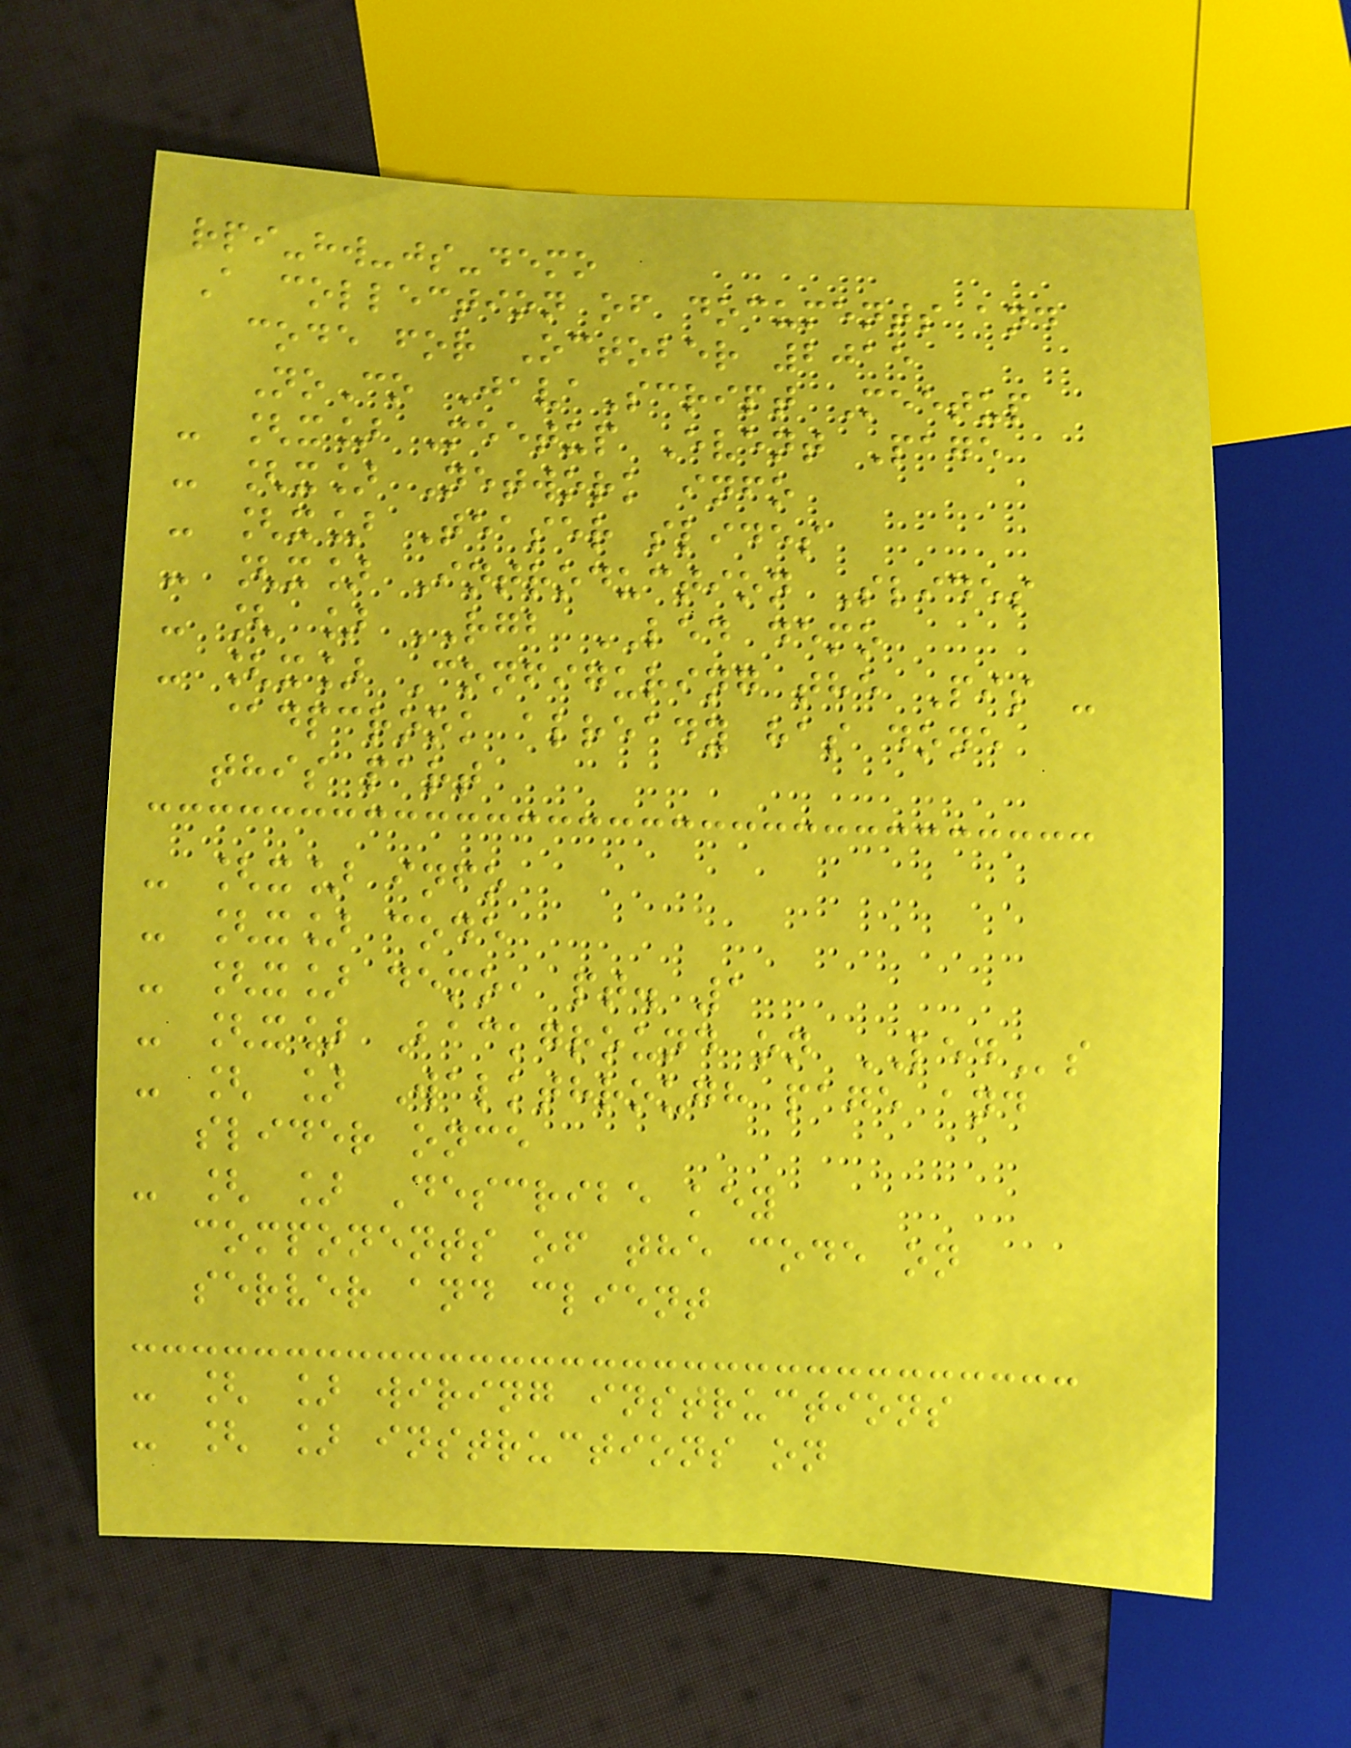rpi-hw-js-demo
A collection of documents and
code for October 2015
NoCo JavaScript Meetup
- [x] Meetup Event Page
- [x] Network info
- [x] Teaser slides
- [x] Introduction Slides
- [ ] RGB LED demo
- [x] Configuring the Pis -
@dpcrook already has done
this part
- [x] info
- [x] code
- [x] demo, pt. 1
- [x] Background on LEDs
- [ ] Walkthrough page and
slider once
- [ ] Describe key
components of the code on
server and client
- [ ] wiring instructions
- [ ] instructions on
